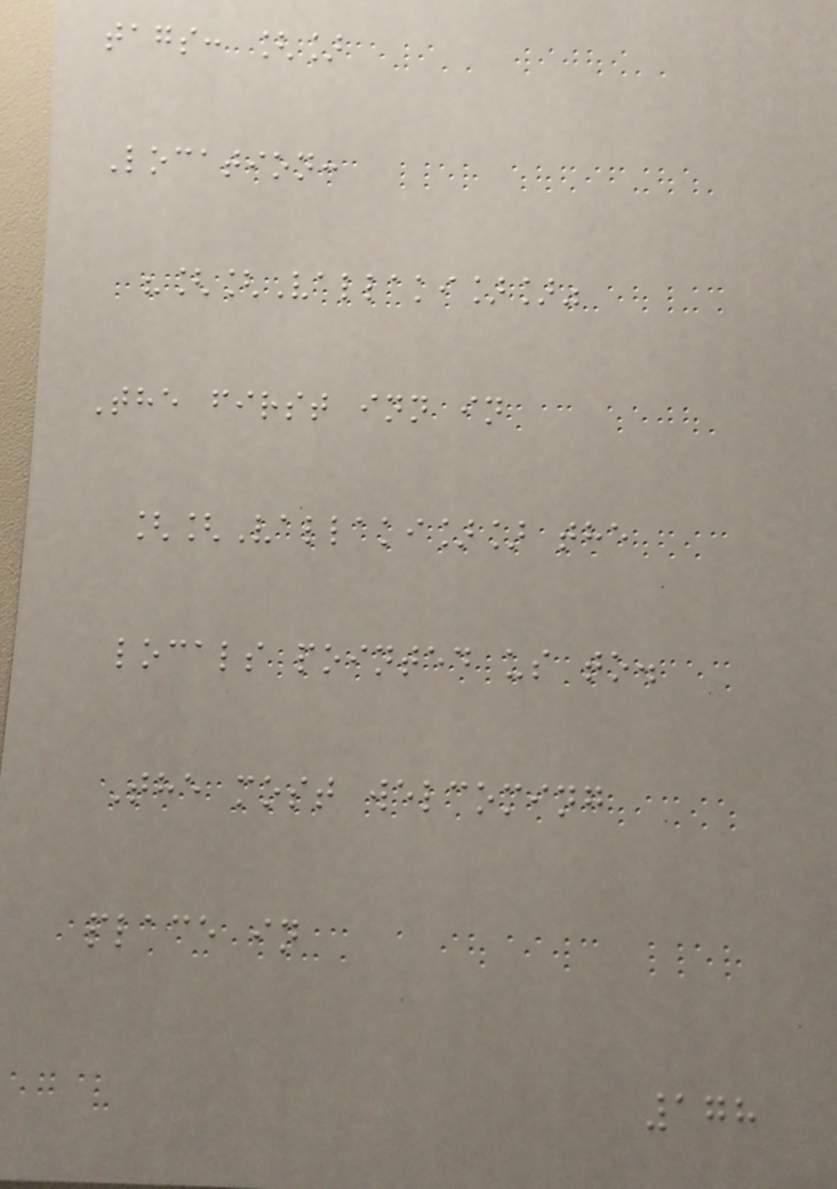tags: []
Location:
"[[Vallaki]]"
The first inn in
[[Vallaki]] the
locals pointed us to.
The most welcoming
place in
178
